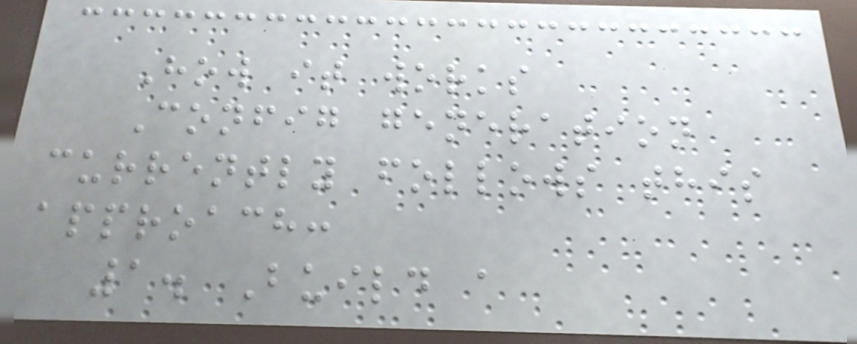How it works
Config generation
currently follows this
approach:
1. Build a
